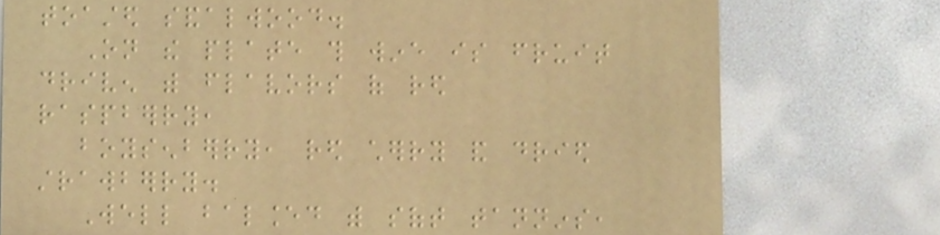toasted sandalwood.
On the plate this wine is fruit
driven with flavors of red
raspberry,
boysenberry, red cherry and dried
strawberry.
Well balanced with soft tannins,
